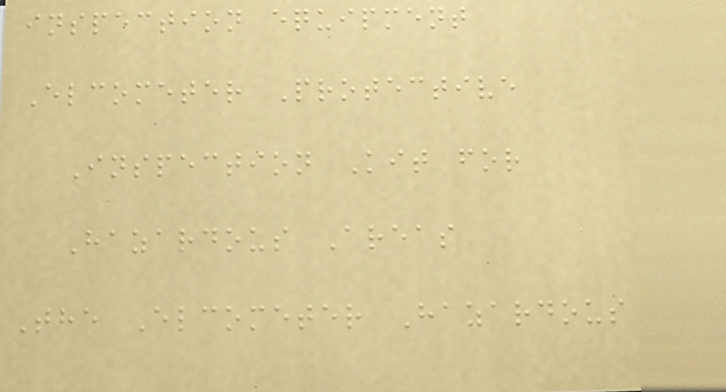inspection equipment
Elcometer Protective
Inspection Kit for
Hazardous Areas
The Elcometer Hazardous
